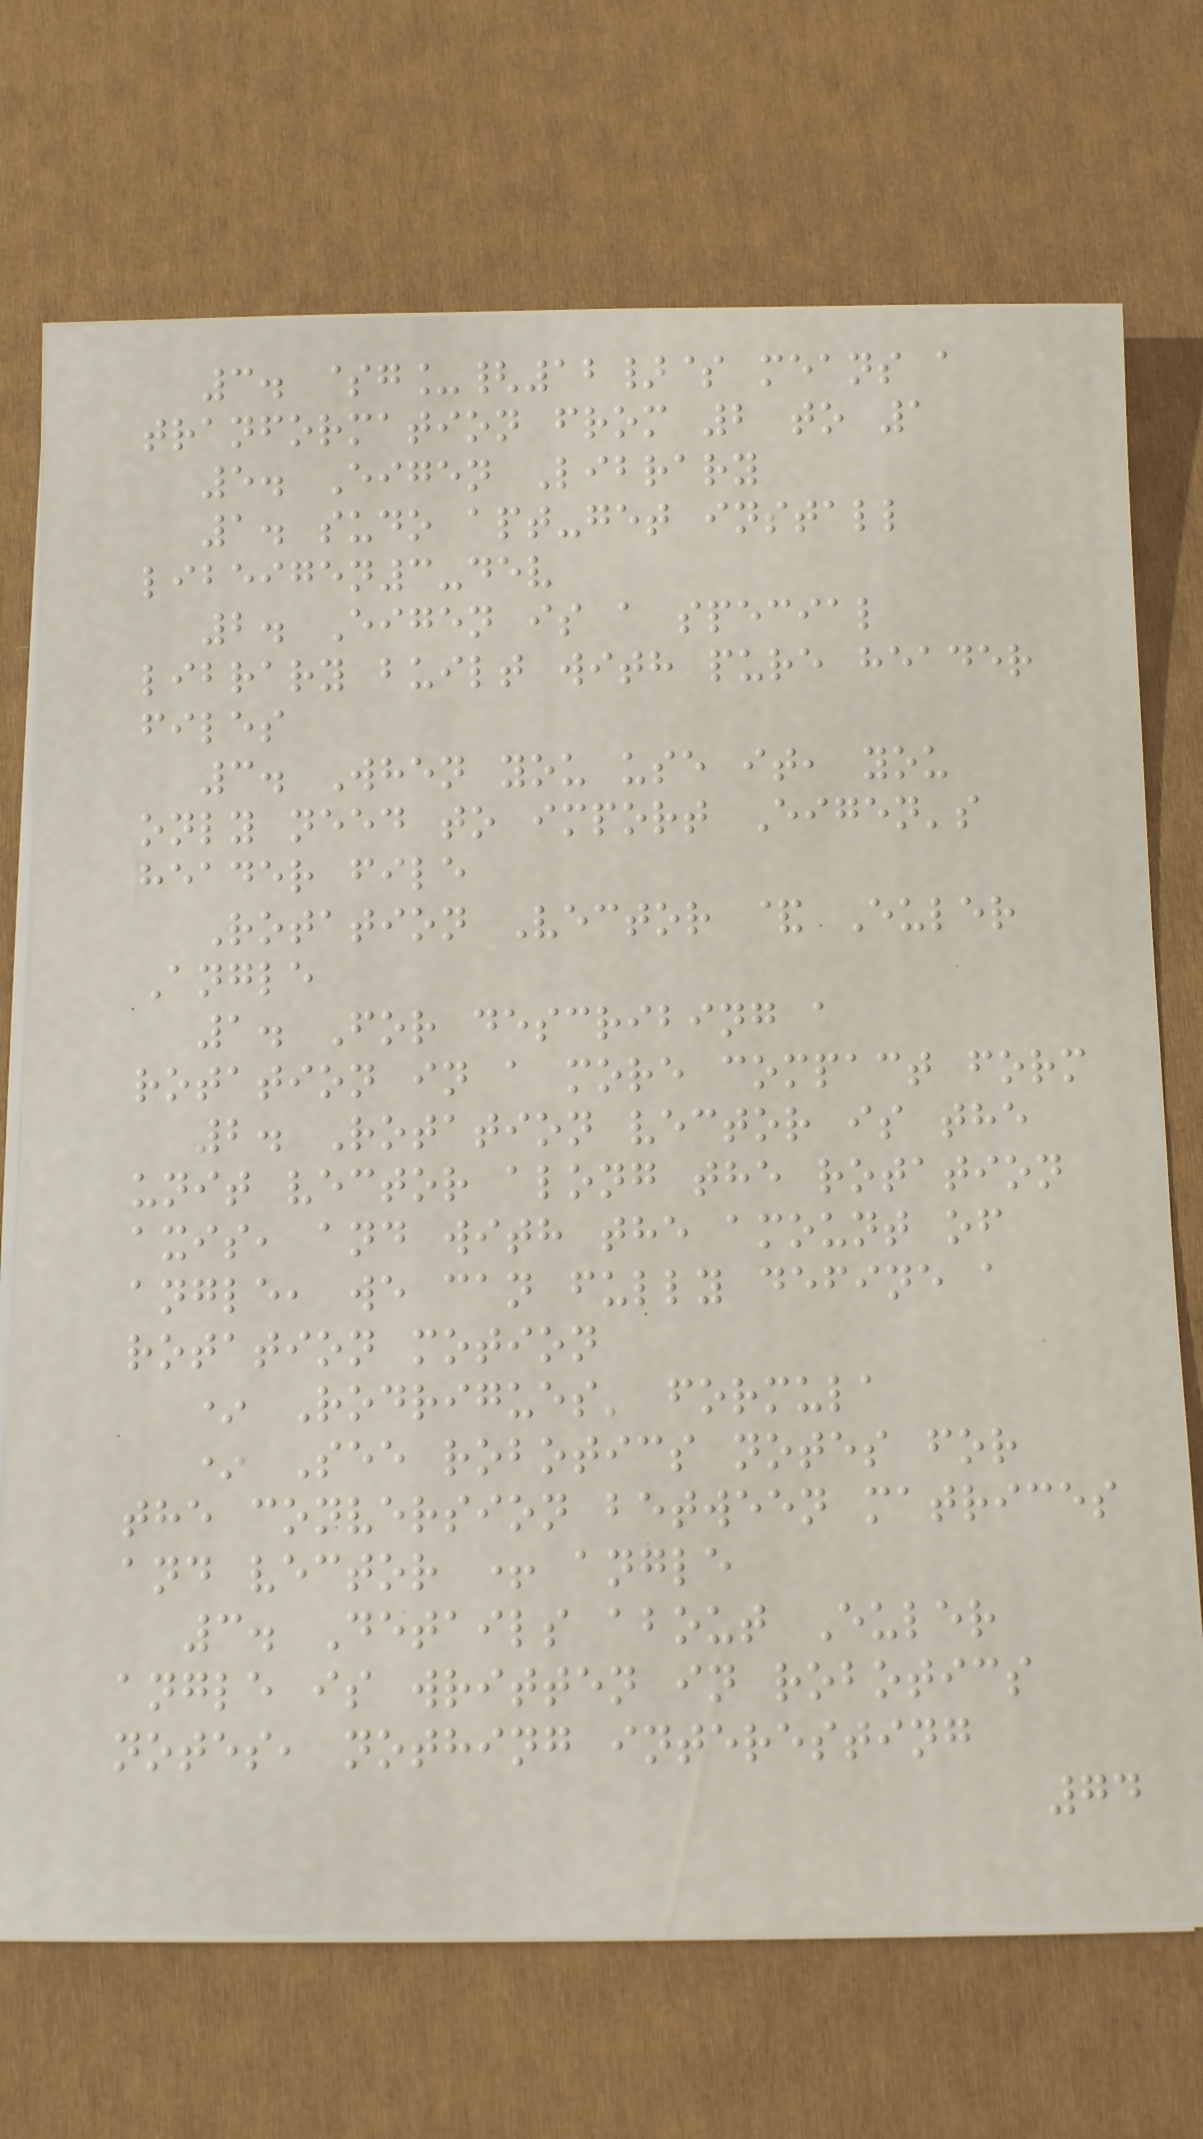3. $g_{12}$ means a
tranformation from 2 to 1
5. Eigen Library
1. sudo apt-get install
libeigen3-dev
2. Eigen is a special
library built with pure header
files
3. When you use it, you
only need to import Eigen's
header file
Rotation Vector & Euler
Angle
1. For describing a
rotation in a more compact form
2. Rotation vector is the
unit vector along the rotation
axis, and with the amount of
angle, we can fully define a
rotation motion
* Rodrigues' formula
* See robotics notes for
the conversion between matrices
and vector + angle
3. Details about Euler
angle is written in robotics
notes, nothing interesting
74
